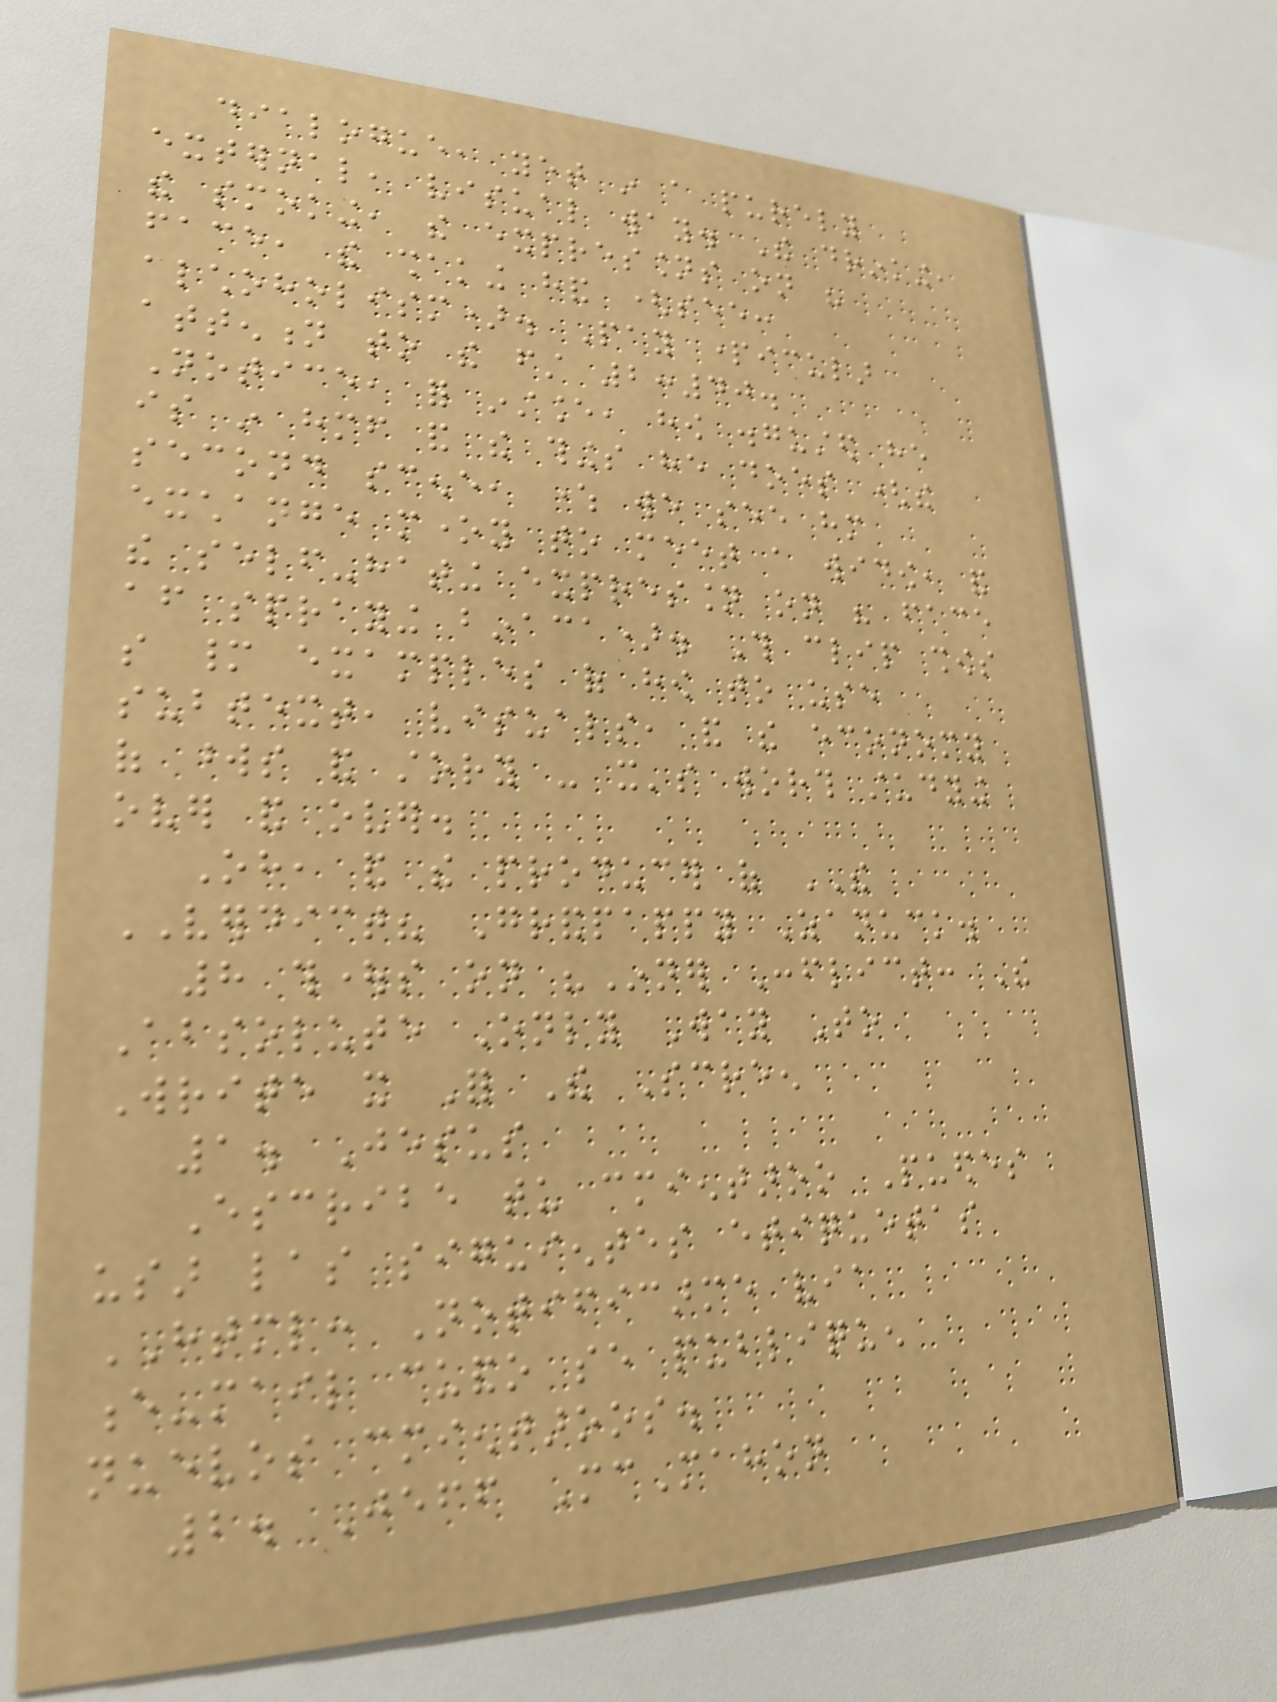dialogue, yet in a purely
external, visual way. The drinking,
the smoking, the expressions on his
face, the shaking hand (see:
alchoholism). Pay particular
attention to the first 2:40.
Notice, for instance, how disgusted he
is in himself and the things he does (the
second scene, where we see him
exchange money to meet a widow, and
the self-hating expression on his face
after spraying binaca). This clip shows
so many examples of how to use
subtext, visuals, and the economy
of words and story - it's worth studying
over and over.
Oh, and the producer of THE
VERDICT? Grandpappy Zanuck.
8 thoughts on "Inner Conflict: The
Absolute Only Way To
Write it For The Screen
1. Jesus
Escribe tu cmientaroo Puedes
usar las siguientes etiquetas
HTML: Notificarme via
e-mail cuando se publiquen
nuevos cmientaroos.
2. Jeff McMahon
